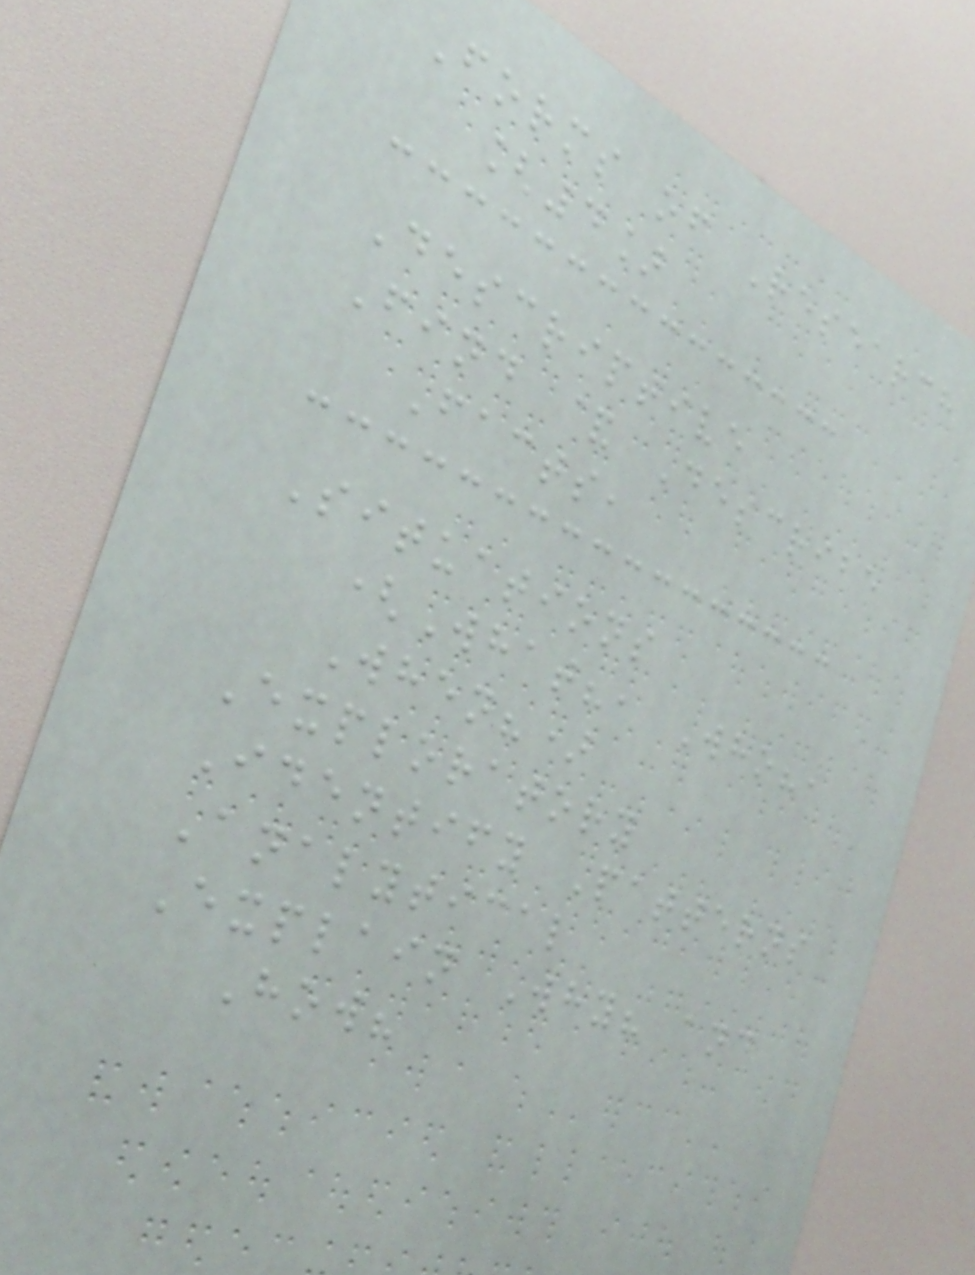Forms of Research
[4]
Descriptive
Find & Describe
Facts,
Situations
(What?, Who?,
When?)
Exploratory
Identify Patterns
Analytical
Explain Why? and
How?
